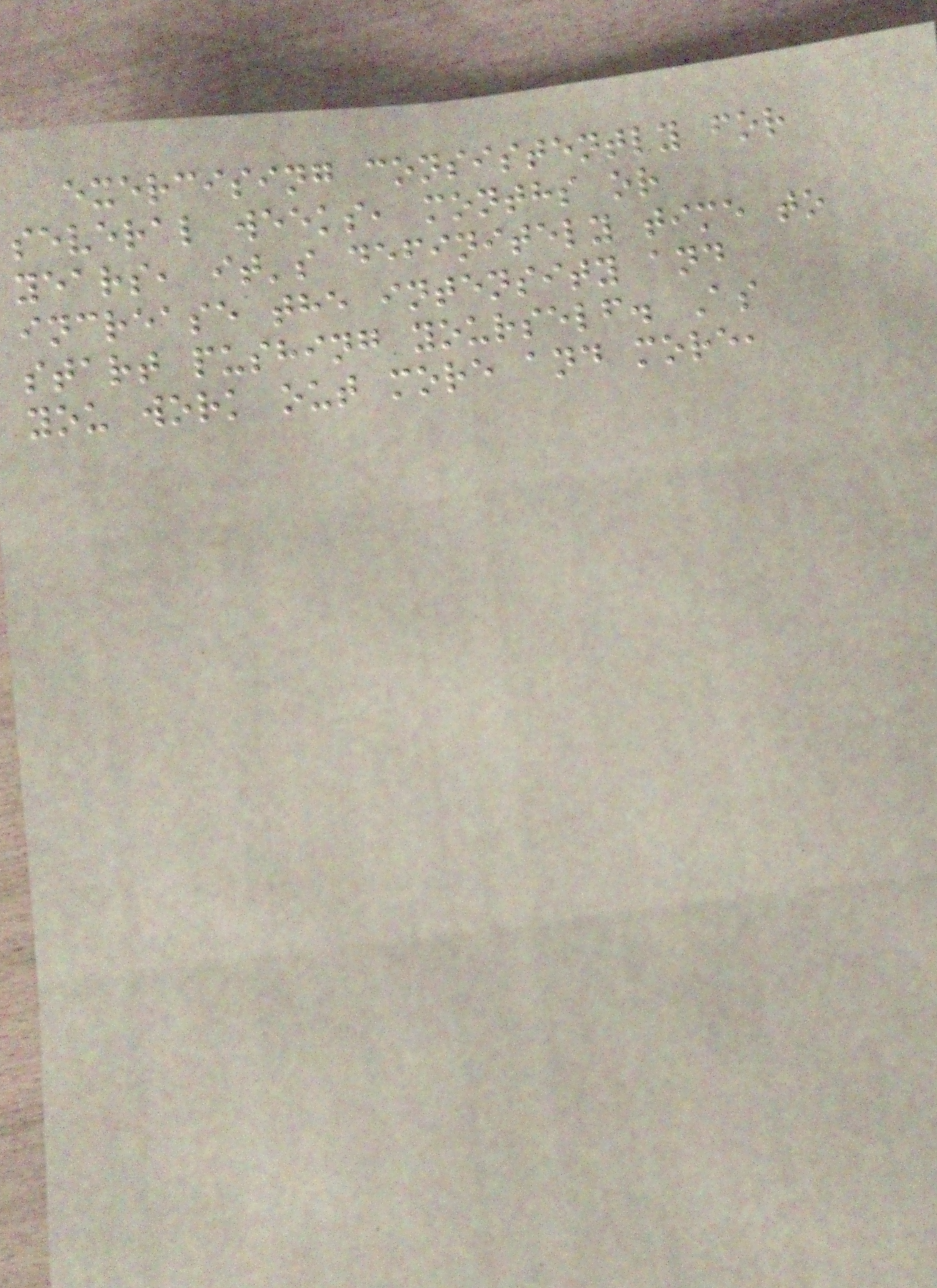exercising consistently for
several weeks, months or
years, it's definitely time to
increase the intensity and
start pushing yourself. As
you work out more and more,
